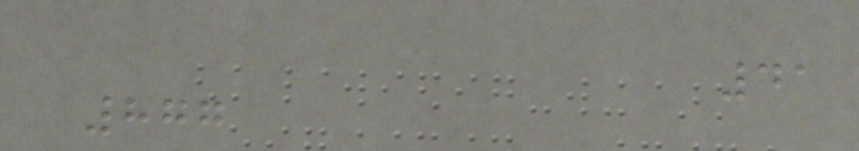41
877
